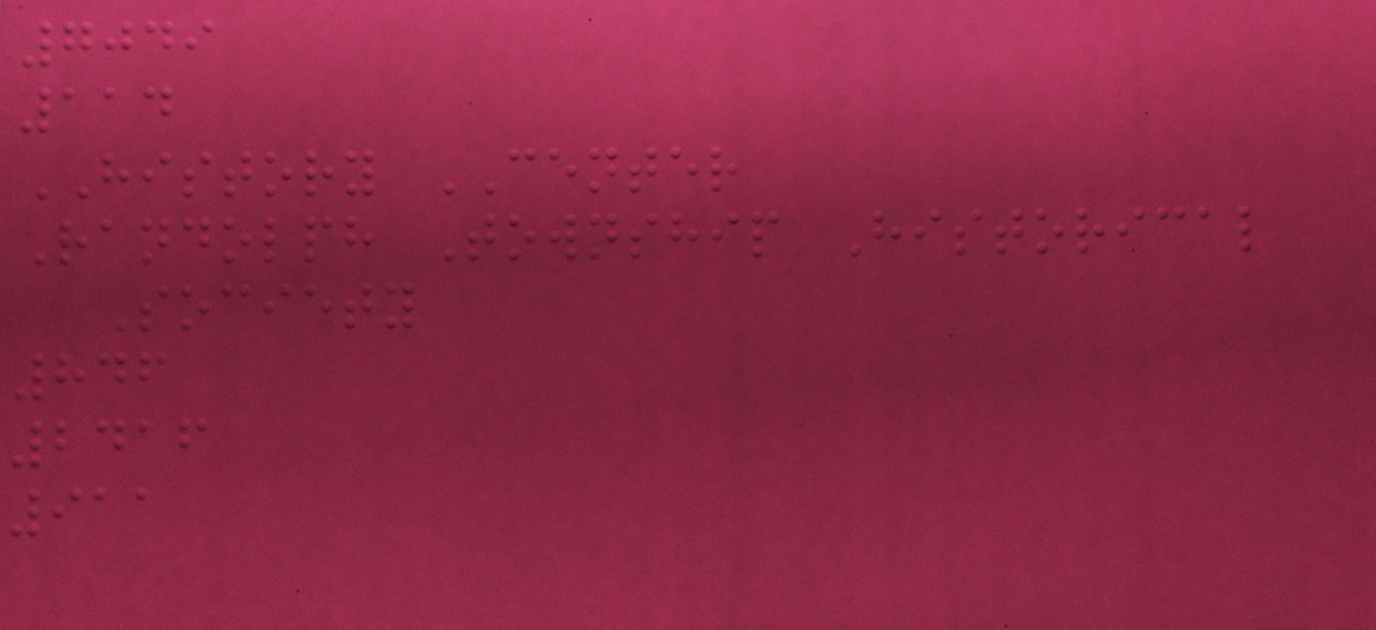7049
114
HISTORY CENTER
Randolph Township Historical
Society
846
2416
911
